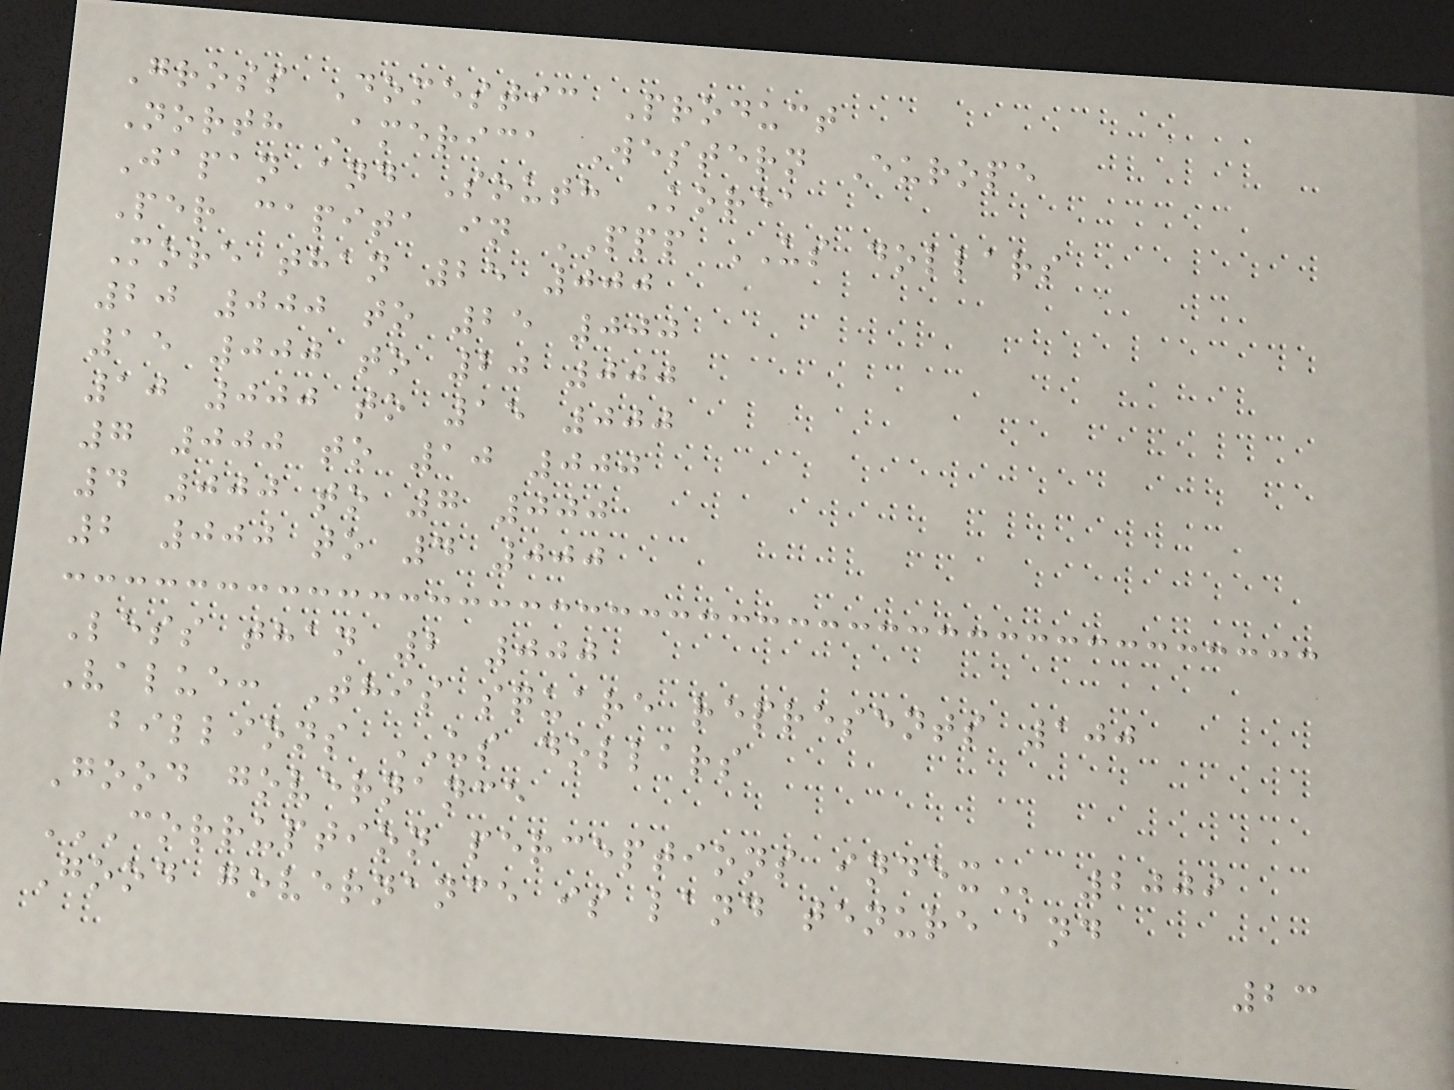Gross Domestic Product
North America Western Europe
Japan and South Korea
Per capita in PPP US dollars
More than 25 000
20 000 to 25 000
15 000 to 20 000
10 000 to 15 000
7 000 to 10 000
4 000 to 7 000
2 000 to 4 000
Less than 2 000
Value: This square represents 100
billions US dollars
Good governance
CORRUPTION PERCEPTIONS INDEX 2009
Good governance is land tenure and
23
